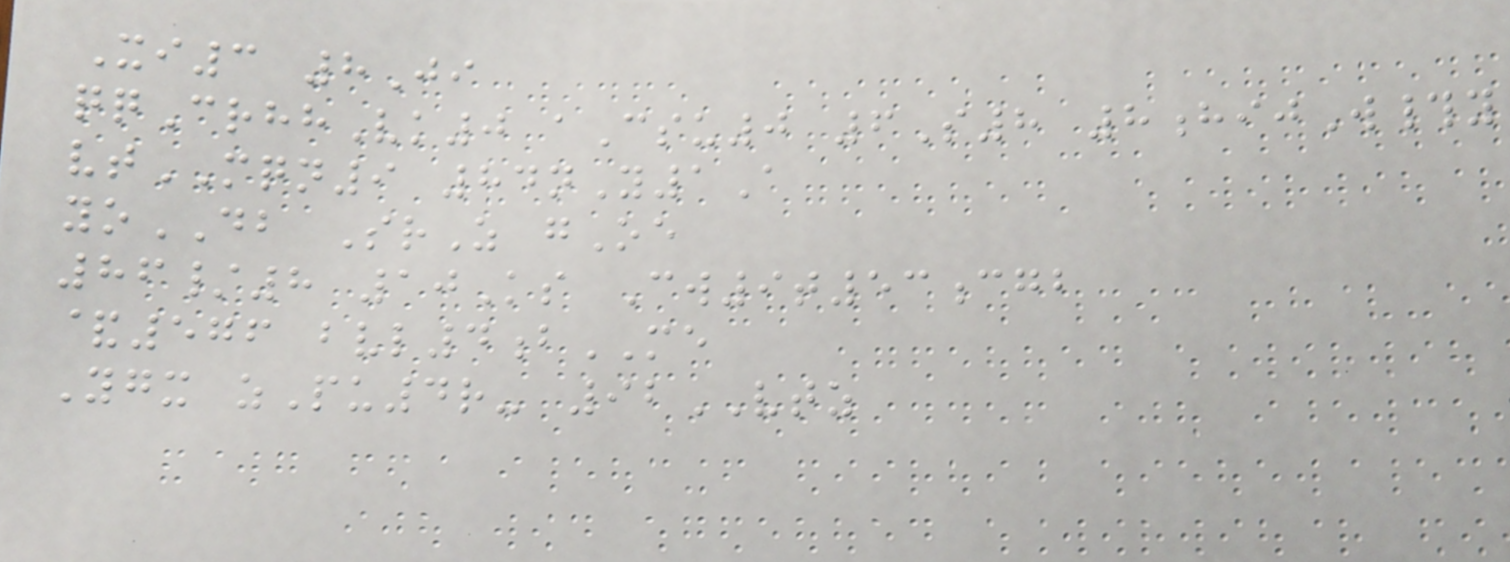Xi3 8Ji
qqCrhhVk0 aCsu0 6S8 8hijW#y
vtMQN9 84nY1A
yoDB SrZ gOe
86/8 10Ks Cw9t53cgb
&576 bvl4bME
Ygx zPu4r- 92VTZ
